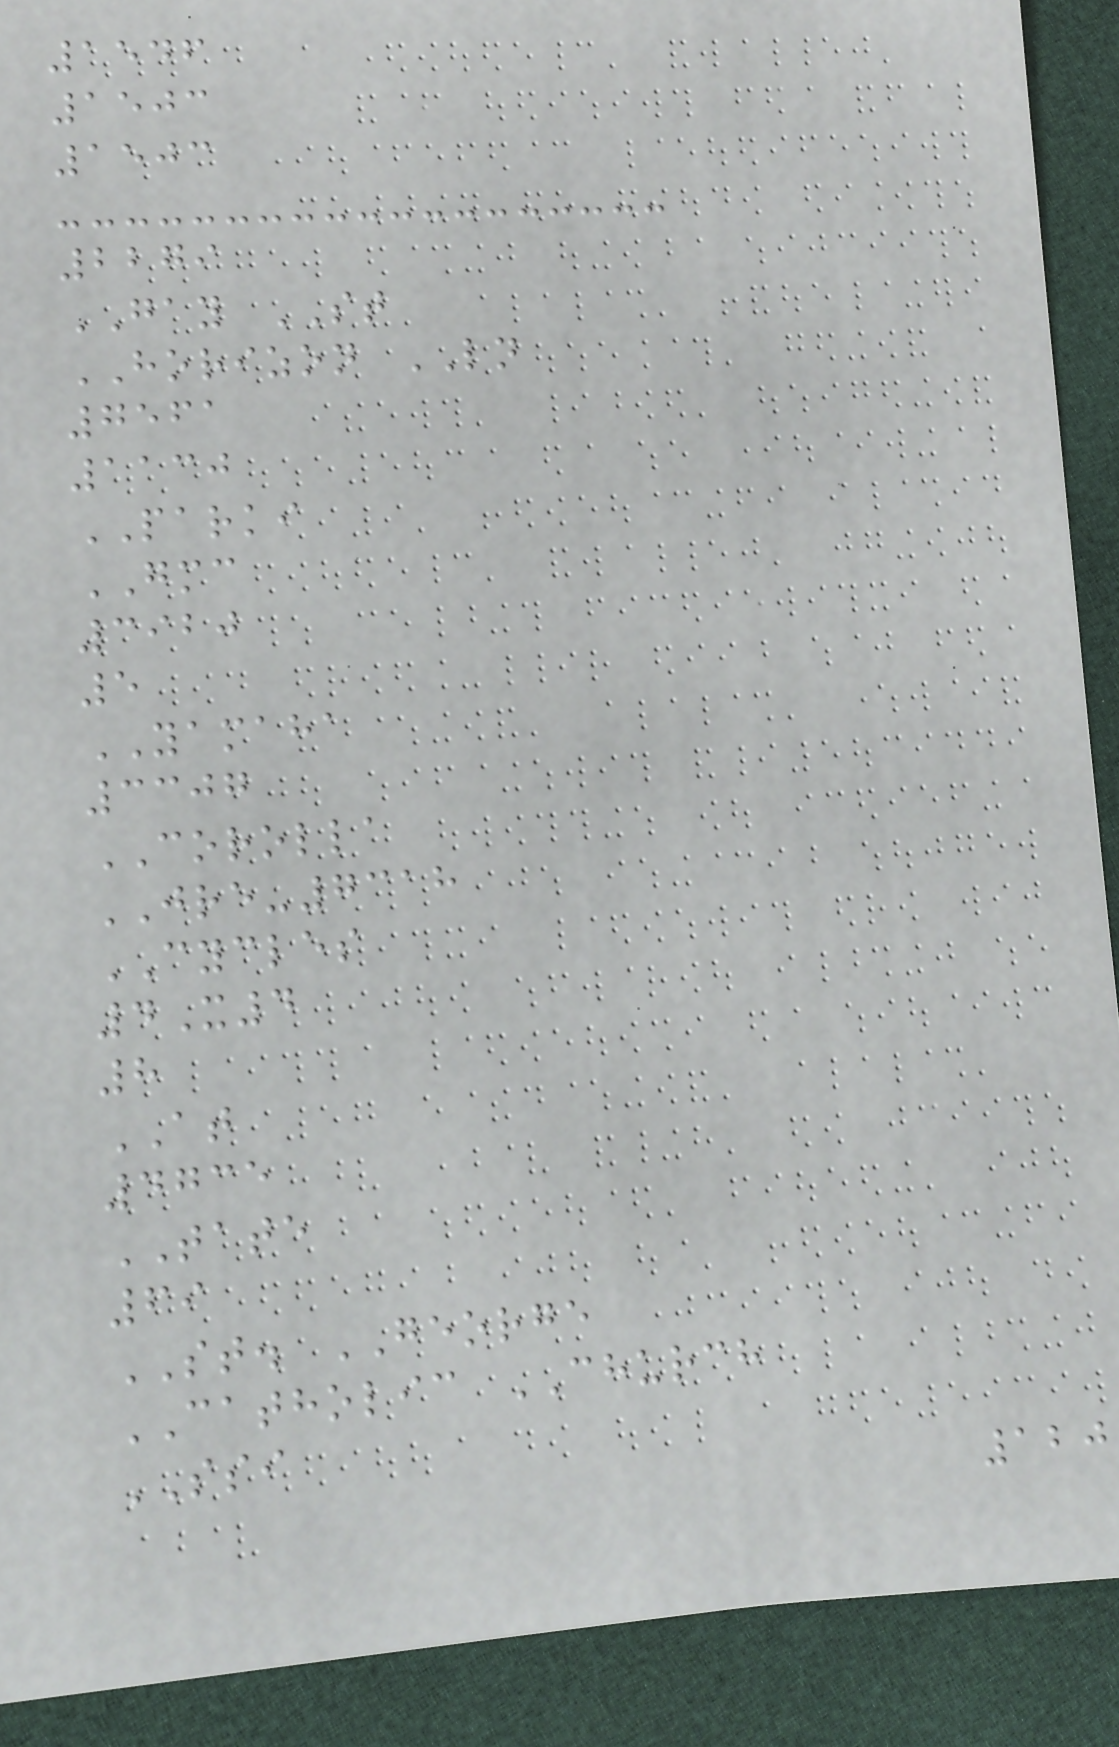1546
1503
1503
2279
GAY ST
HORIZON LN
7561
1130
PARKI
GMC
3920
5
YAMAHA
3307
COROLLA
JRE-7318
CYCLES
4X4
8
AT
4735
TATE
69
ST. GEORGE
CATHOLIC CHURCH
SSI
120
